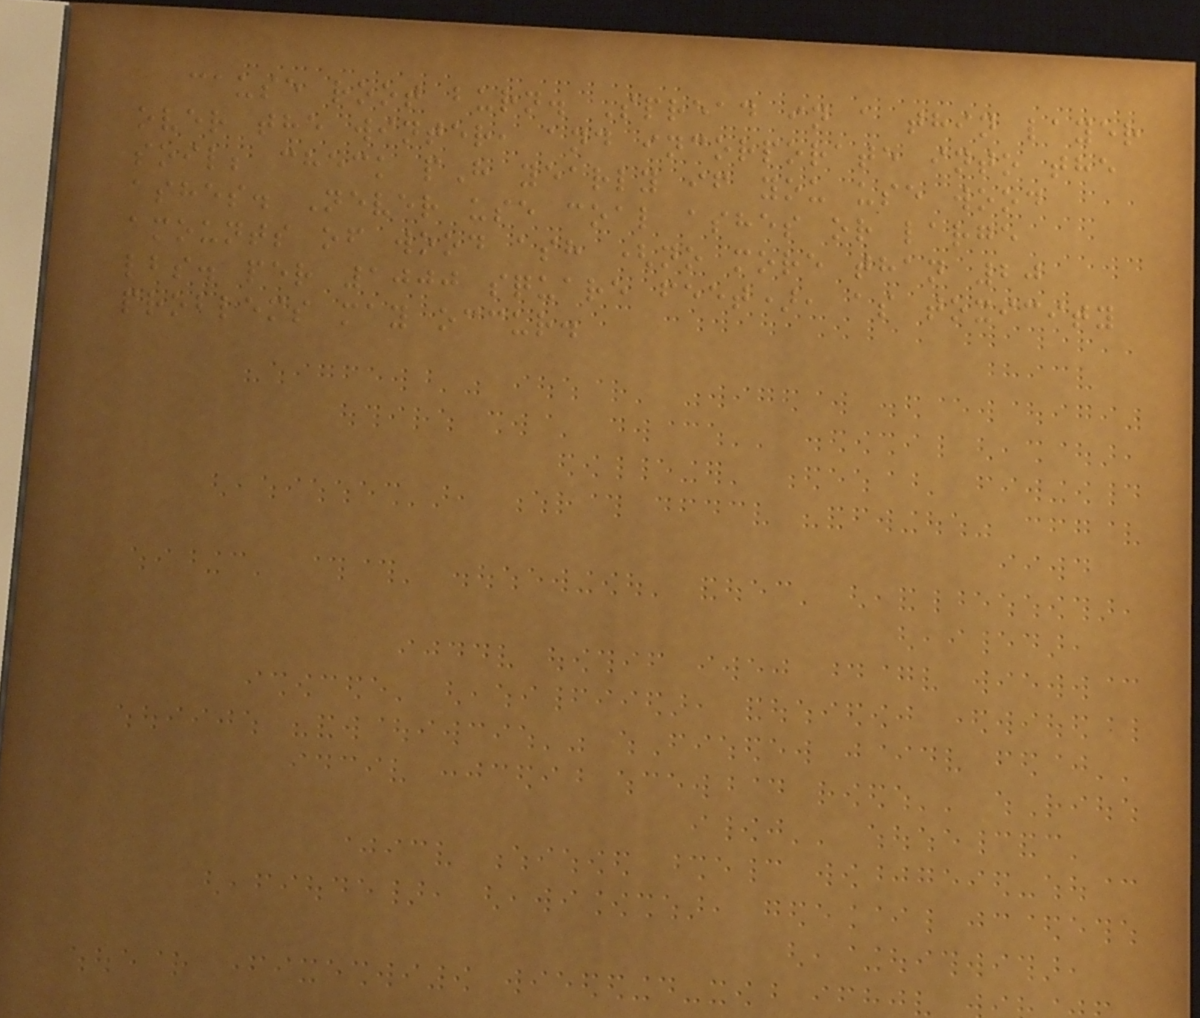cause root burn. Spread in a thin layer
over the winter, and incorporate into the
soil; check pH yearly if you use wood
ashes. Never use coal ashes or large
amounts of wood ash (no more than 20
lbs. per 1000 square feet), as toxicity
problems may occur.
